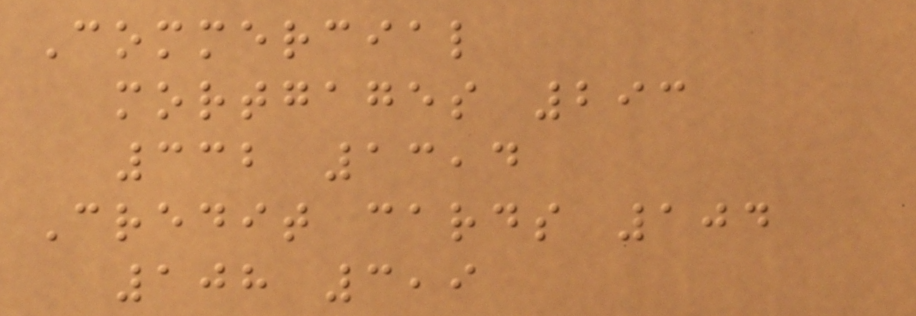Commercial
mortgages 293
332 13,4
Credit cards 104
108 3,9
